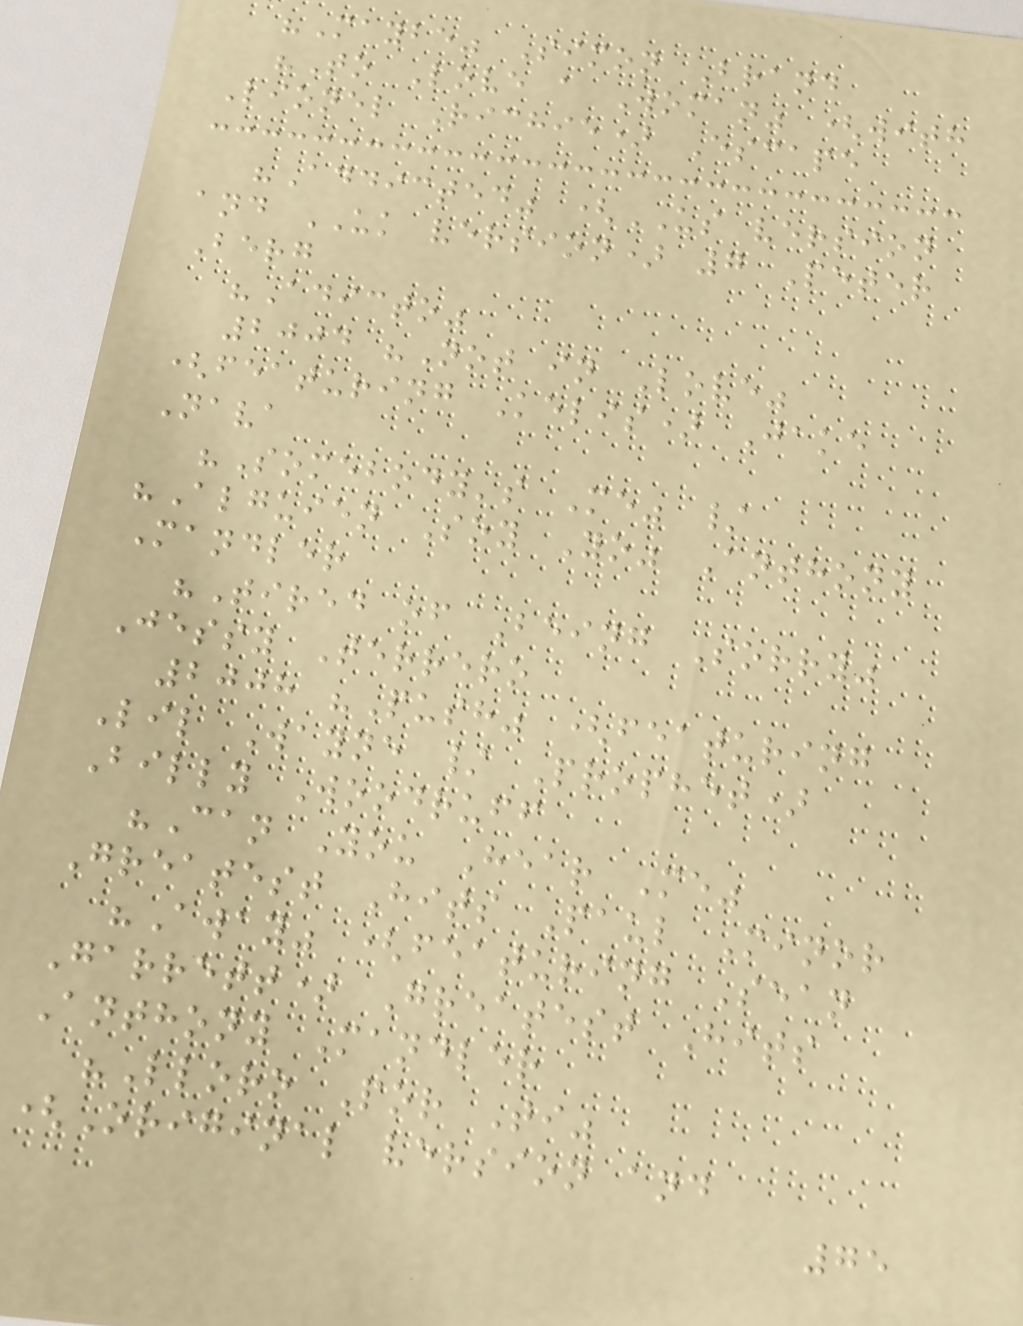"Maybe" Simon Brand
"To Love a Woman" (with
Lionel Richie) Escape
"Addicted" (US version
and UK version) 7 Peter
Berg
"Adicto"
2004 "Not in Love"
(featuring Kelis) Jake
Nava
"Somebody's Me" /
"Alguien Soy Yo" Anthony
Mandler
"Tired of Being Sorry"
Jessy Terrero
2008 "Push" (featuring
Lil Wayne / Prophet)
Billy Woodruff
"Can You Hear Me"
Greatest Hits Paul Minor
"Away" (featuring Sean
Garrett) Greatest Hits
Anthony Mandler
"Lloro Por Ti"
(Original version and
75
